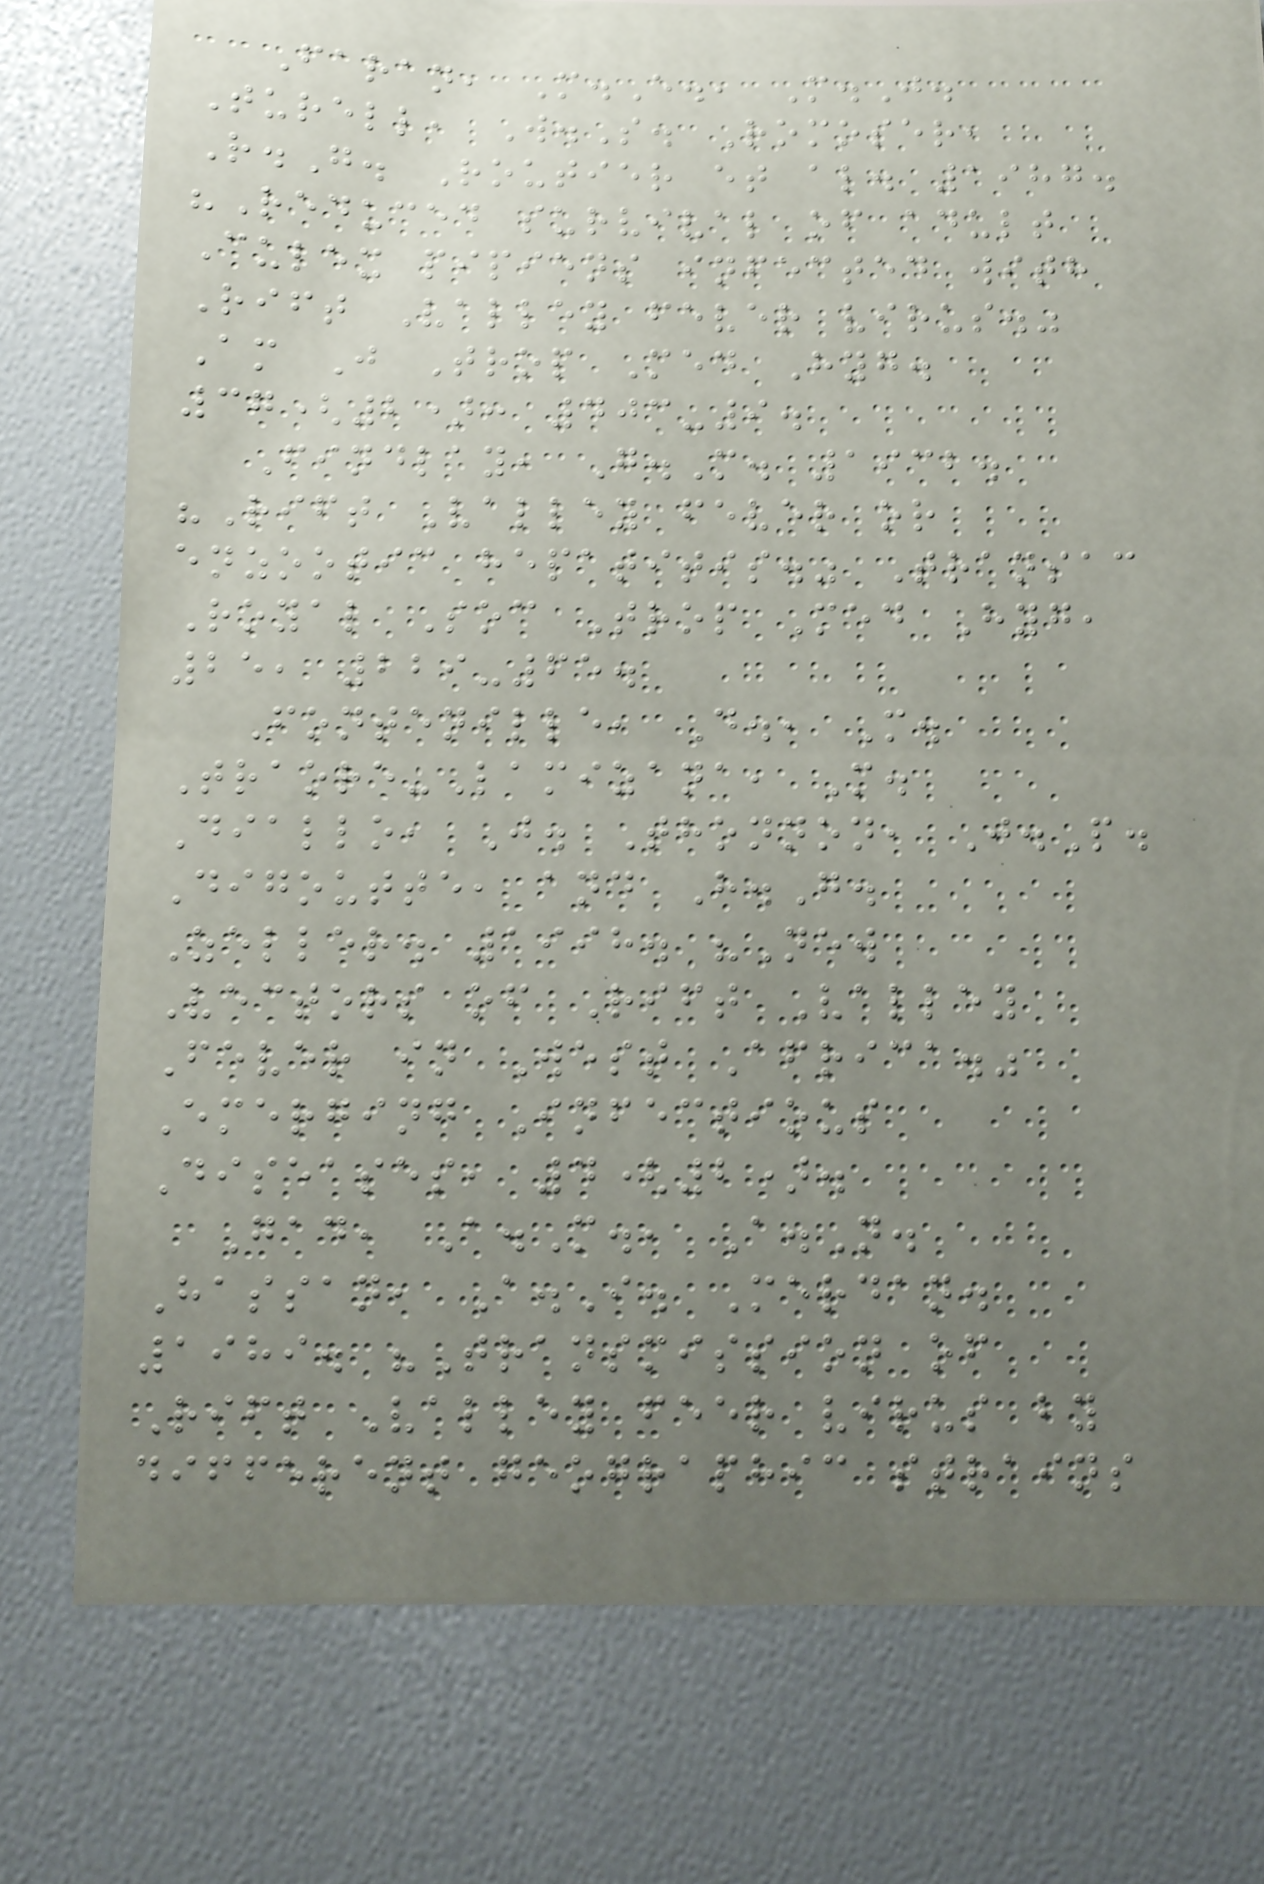Faran, M.E., M.J.
Turell, W.S. Romoser,
R.G. Routier et al. 1987.
"Reduced survival of adult
Culex pipiens infected with
Rift Valley fever virus."
Am J Trop Med Hyg.
37(2): 403-9.
Findlay, G.M. 1932.
"Rift Valley fever or
enzootic hepatitis." Transac
Royal Soc Trop Med Hyg,
25, 229-65.
Fontenille, D., M.
Traore-Lamizana, M.
Diallo, J. Thonnon, J.P.
Digoutte, and H.G.
Zeller. 1998. "New
Vectors of Rift Valley
Fever in West Africa."
Emerging Infectious
Diseases, 4(2).
Gad, A.M., A.N.
Hassan, A.I. Merdan.
1989. "Transmission of
Rift Valley feer virus by
different geographic strains
